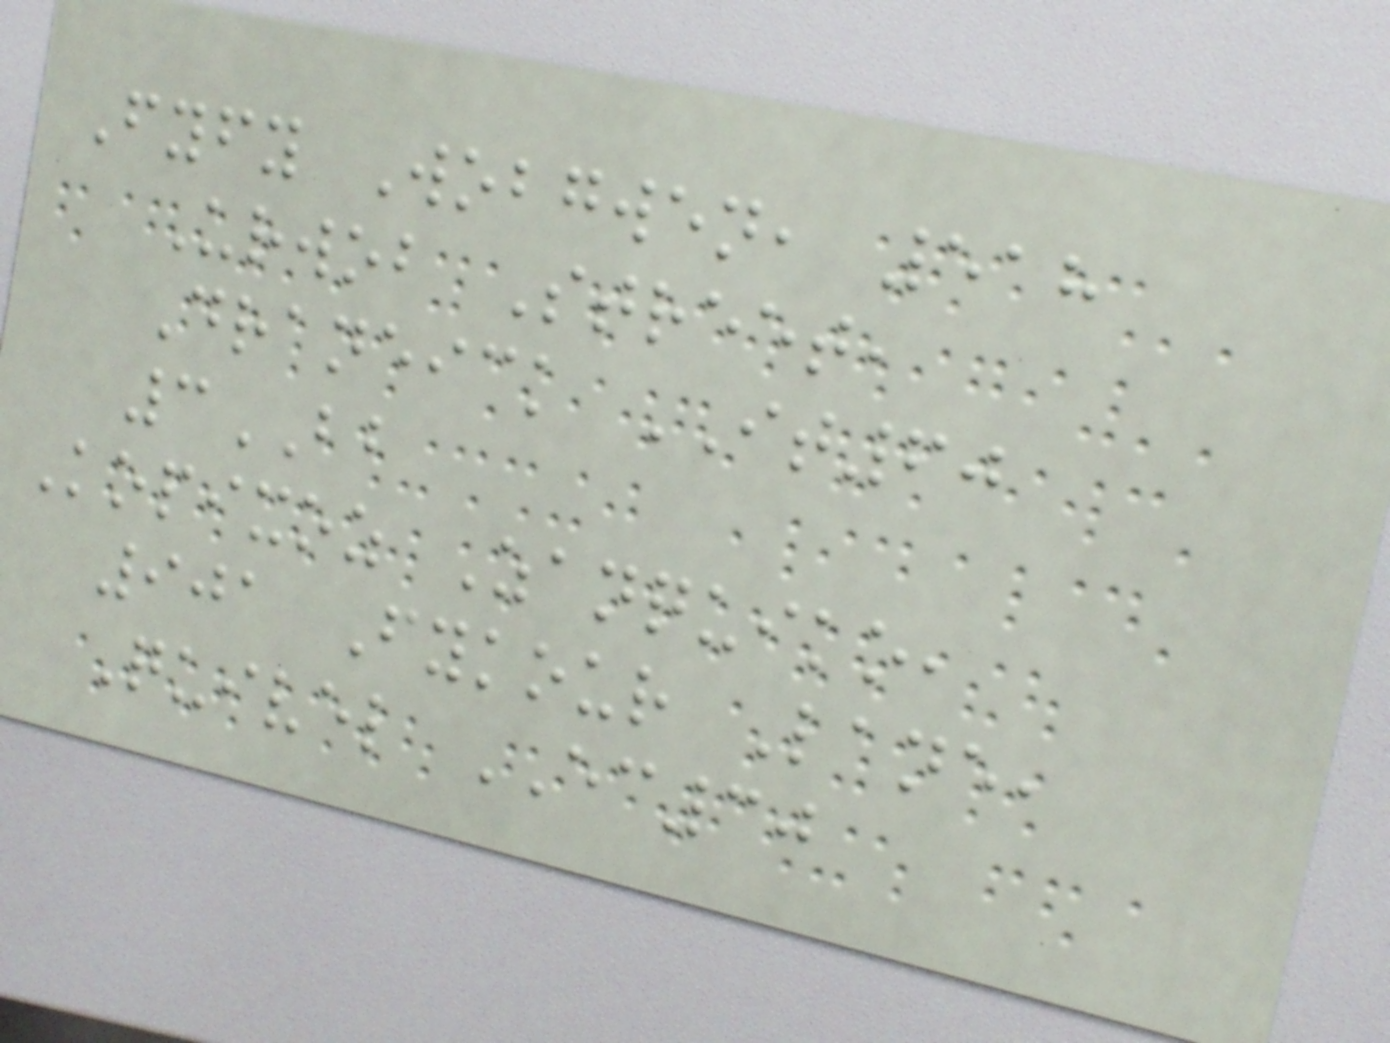Fyfy Wobgwen, 518
Urwob Street,
Draneick IT60
3BB
Kopixoz Zanquiko,
901 Fykour Lane,
Quivel EC30
